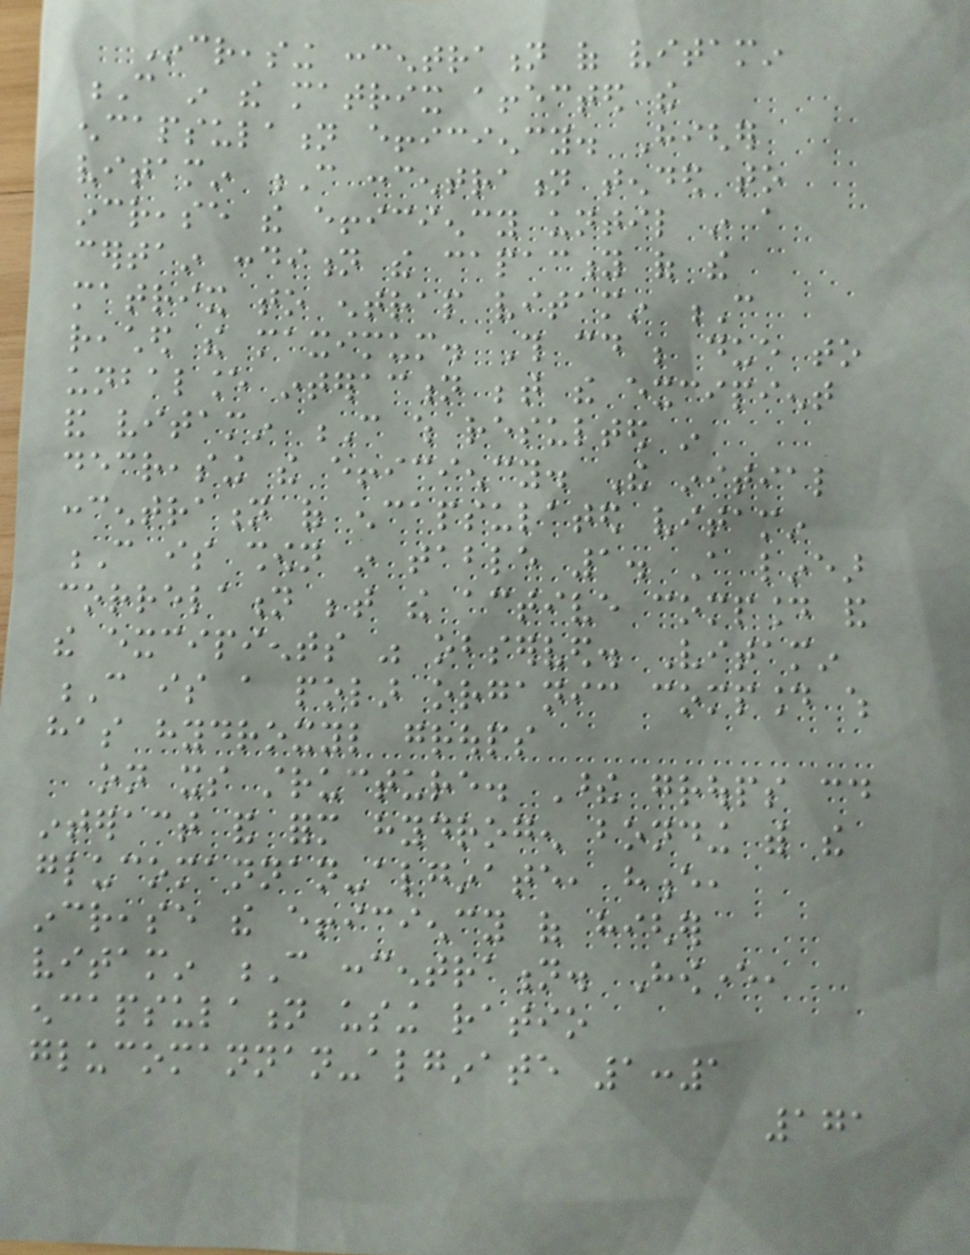Increasing concentration of vitamin
C in the matrix affected the
encapsulation efficiency. Higher
vitamin C concentration tended to
increase the efficiency until in a
certain condition the capacity of the
matrix to entrap vitamin C
reached the maximum. This could be due to
unbalance interaction between the excipient
and vitamin C which resulted in
decreasing the efficiency. The initial
concentration of encapsulated vitamin
C is shown in table 1. A linear
correlation between the active compound and
the excipients was observed. Vitamin
C is a polar organic compound which
has hydroxyl groups
on its structure. These groups could
interact and form hydrogen bonding with the
glucomannan-alginate, hence,
increase the efficiency of higher
vitamin C concentration. However,
encapsulation using ratio
glucomannan-alginate 1:1
171
